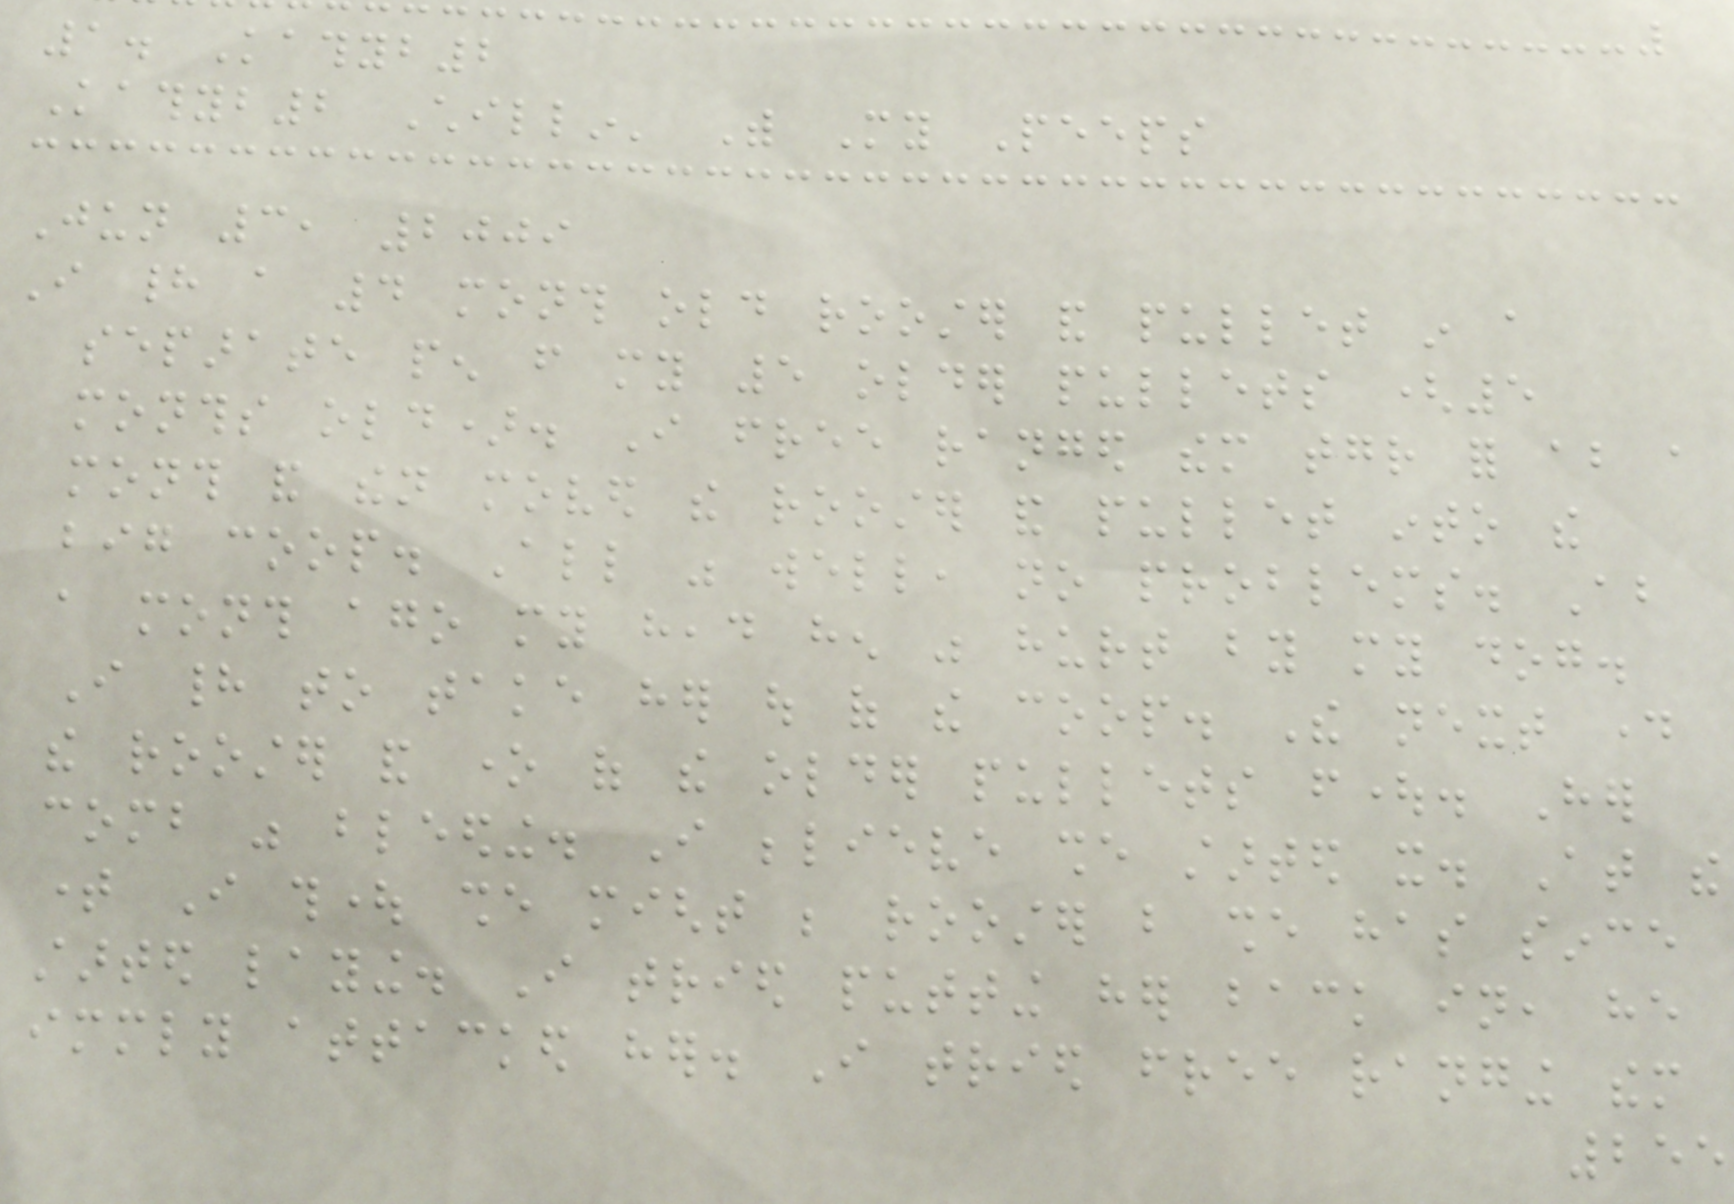1. Kathyb2
Kathyb2 Chillin' With My Peeps
Jun 3, 2009
I had a 4 month old rooster and pullet in a
separate pen from my 5 older pullets (5
months old). I free ranged them together for about a
month and then moved the rooster and pullet into the
big coop. All was well, no problems. About
a month ago my head hen was hurt by my dog.
I had to take her out of the coop. The next day
the rooster and one of the older pullets fought. Her
comb was bleeding. I believe she started it. At the
time I thought she might be rooster but she has since
started laying. I tried putting her back in, he
immediately attacked her. I tried free ranging them
255
